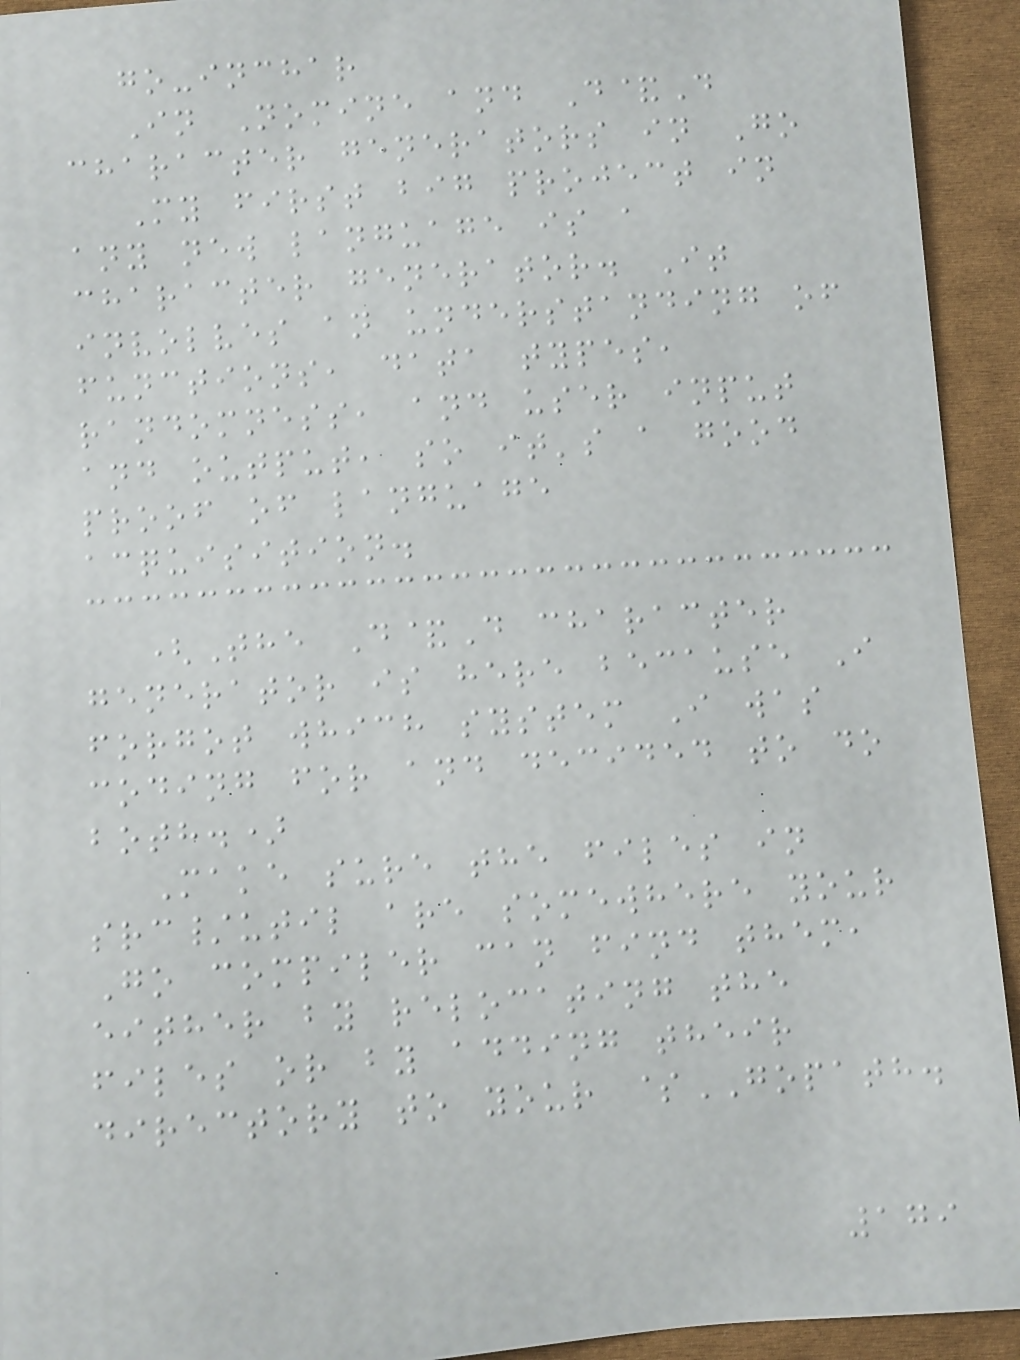go-inchar
In Nomine and D&D
character generators in Go
My first big project in
any new language is a
character generator. It
involves an understanding of
functions, data types,
randomness, and user input
and output, so it's a good
proof of language
acquisition.
(The D&D character
generator is here because I
forgot which system I was
coding for and decided to do
both.)
Make sure the files in
src/util are somewhere your
Go compiler can find them,
either by relocating the
files or by adding their
directory to your $GOPATH.
179
